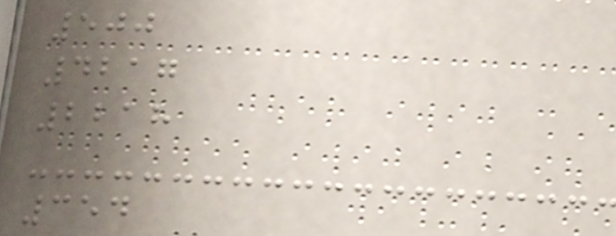500
4217
2218
354
